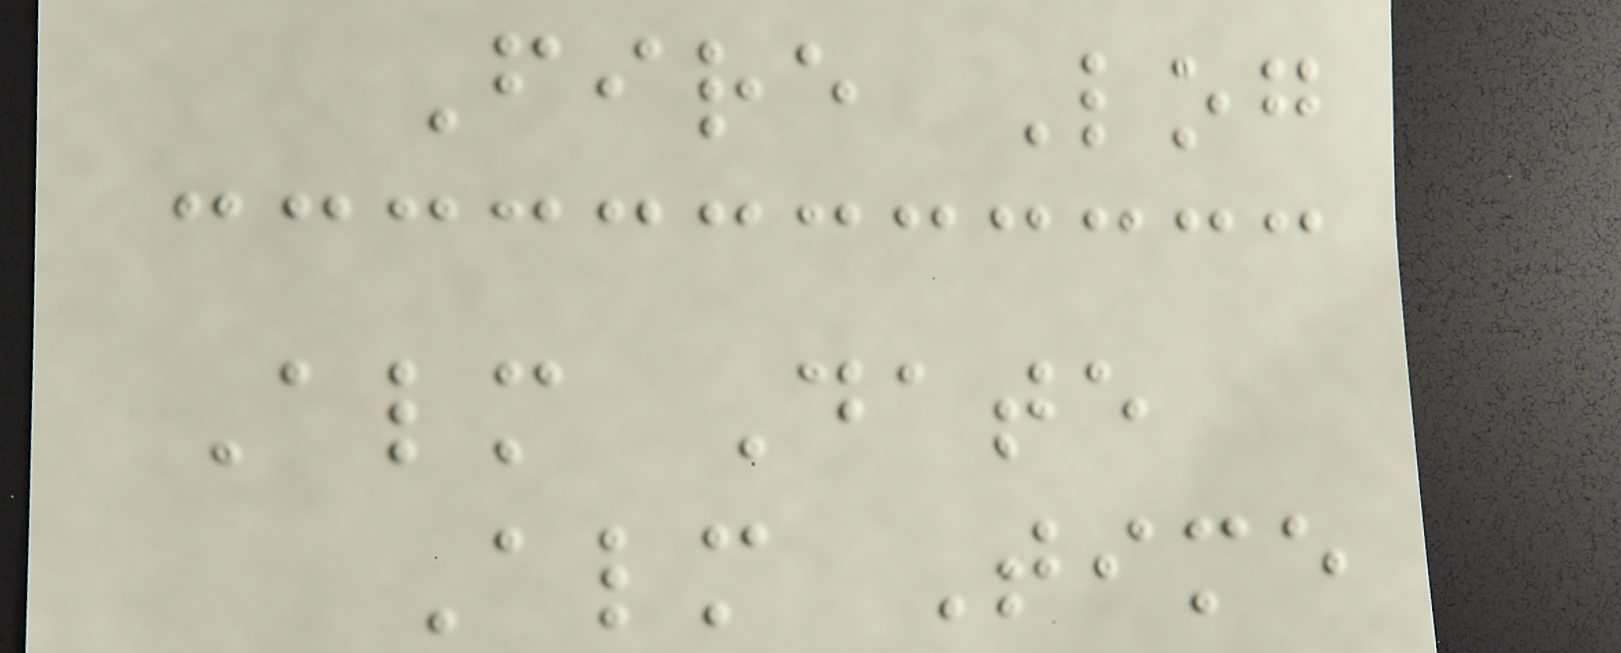Fire Log
Alm Date
Alm Time
